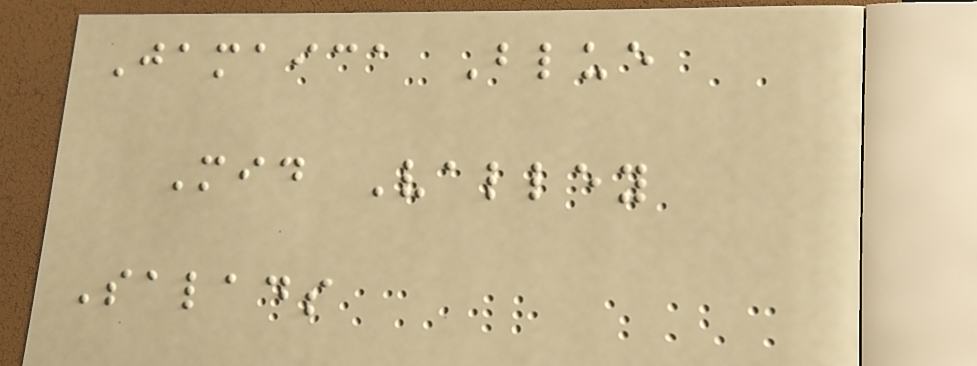Jamaica Blue
Mid Valley
Salads
